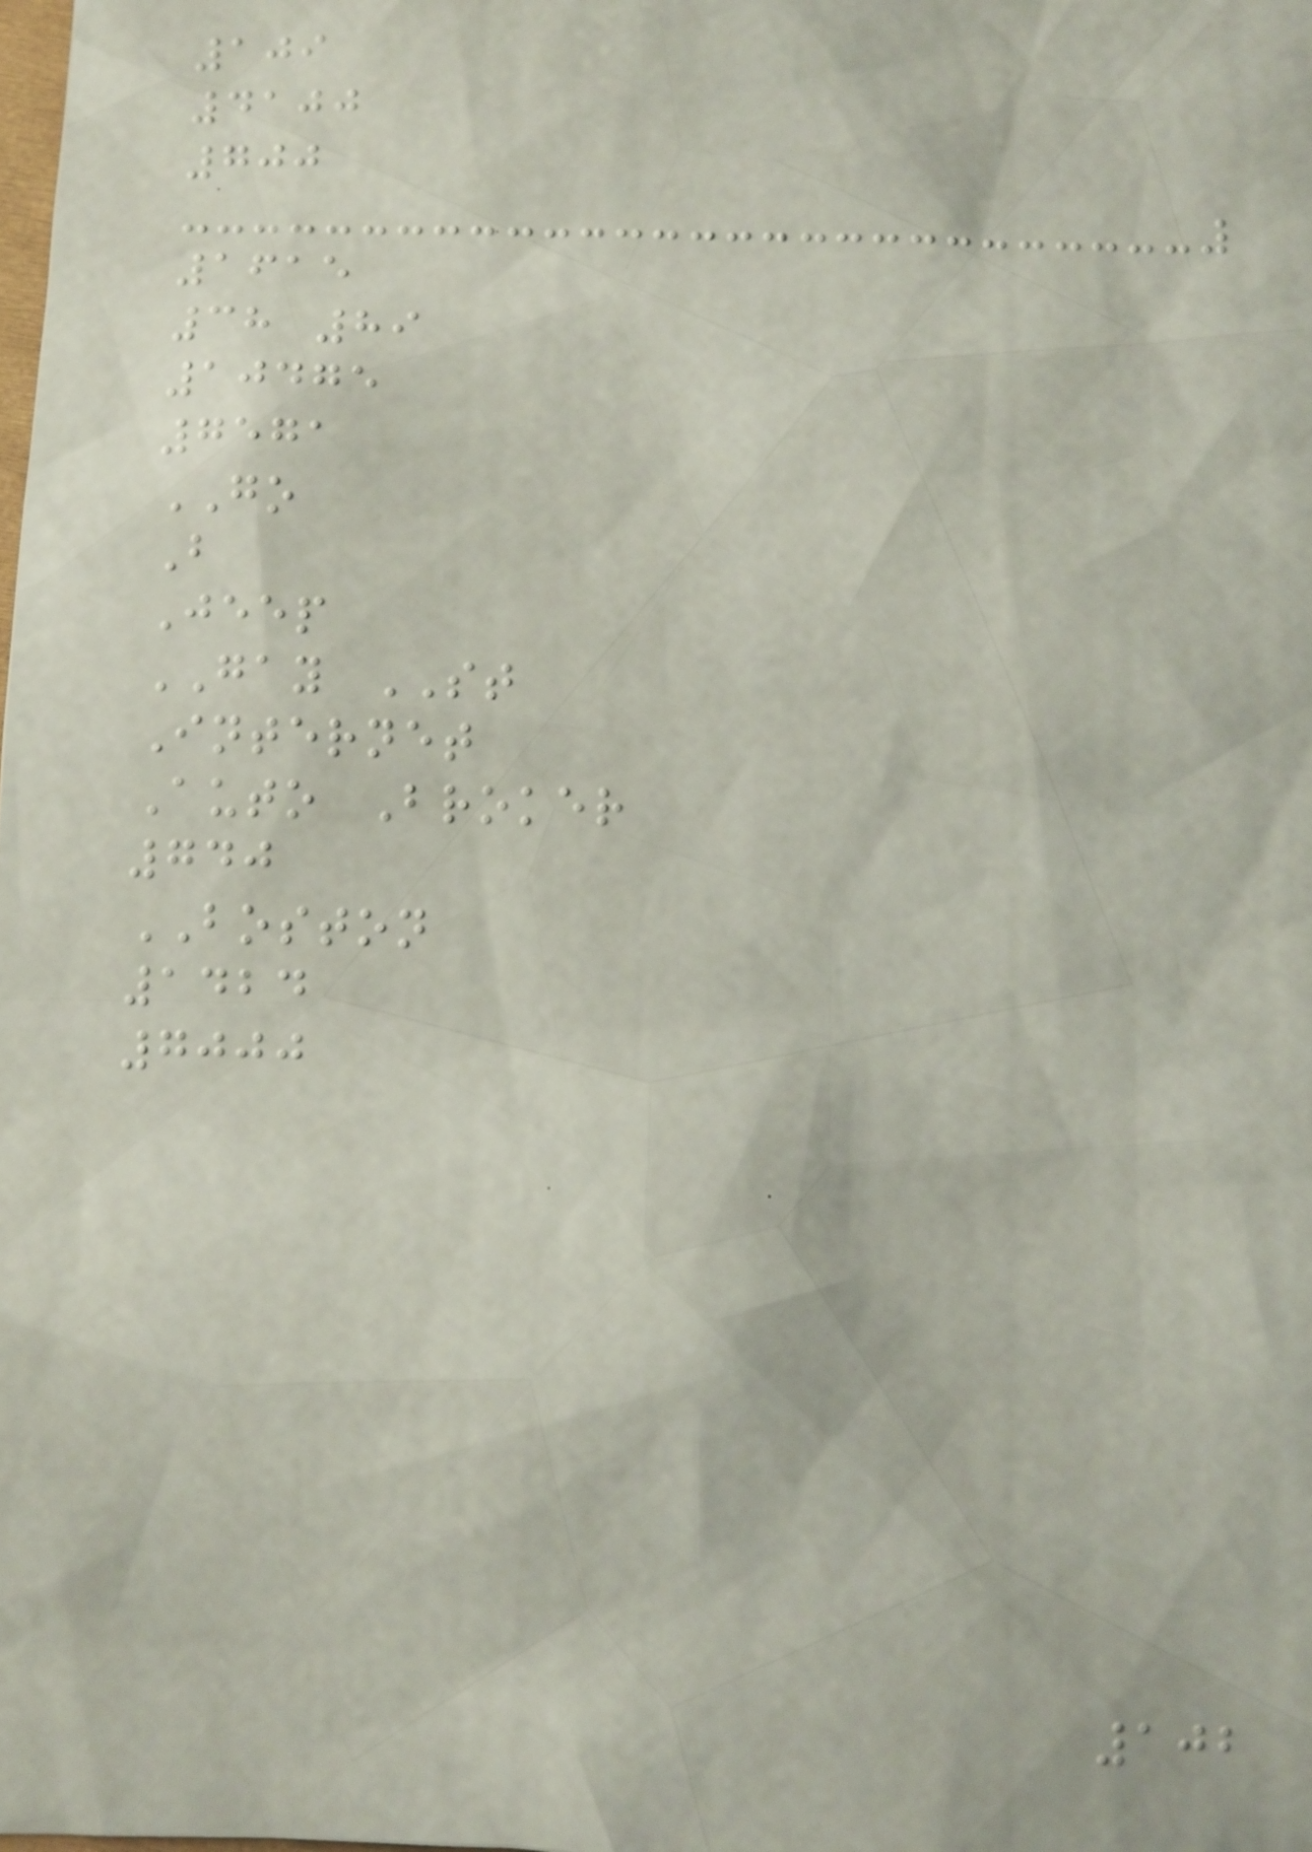109
4100
700
1615
38 89
10475
7571
GO
B
Jeep
GAY ST
Internet
Auto Broker
740
BOSTON
1424
7000
102
